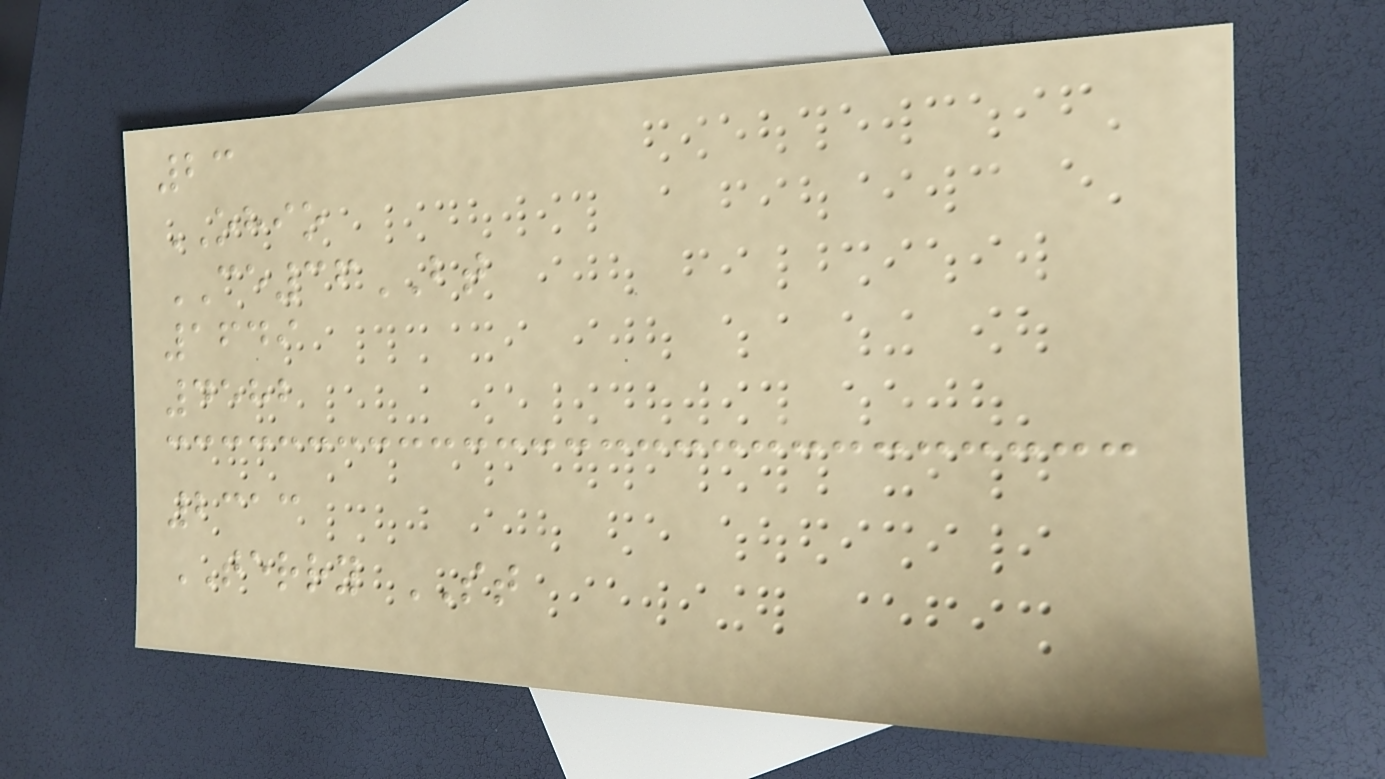23
OHIO
CE36BT
1649
4582
2313
TERRY ST
